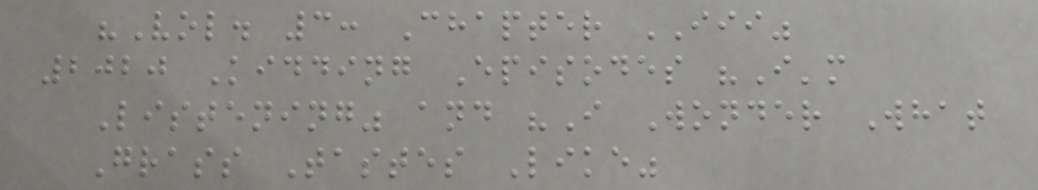"Vol. 3: Chapter III"
2020 Kidding Episodes "I'm
Listening" and "I Wonder What
Grass Tastes Like"
